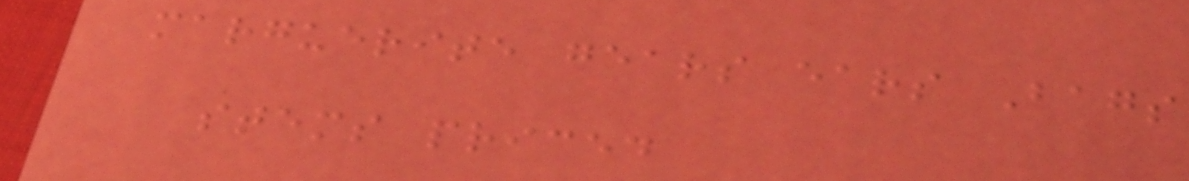marguerite gears ears Bags
stems priced
